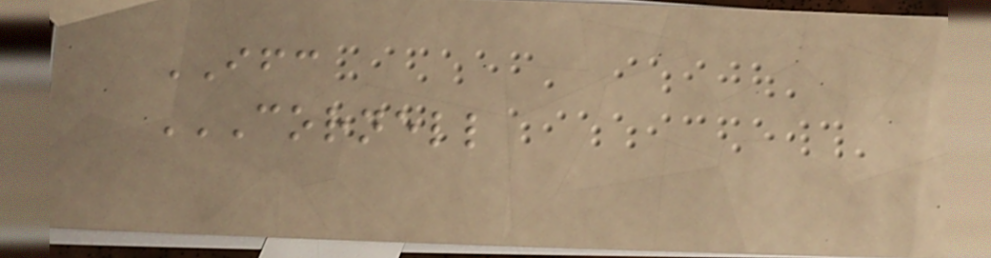IFC
CORNELL
